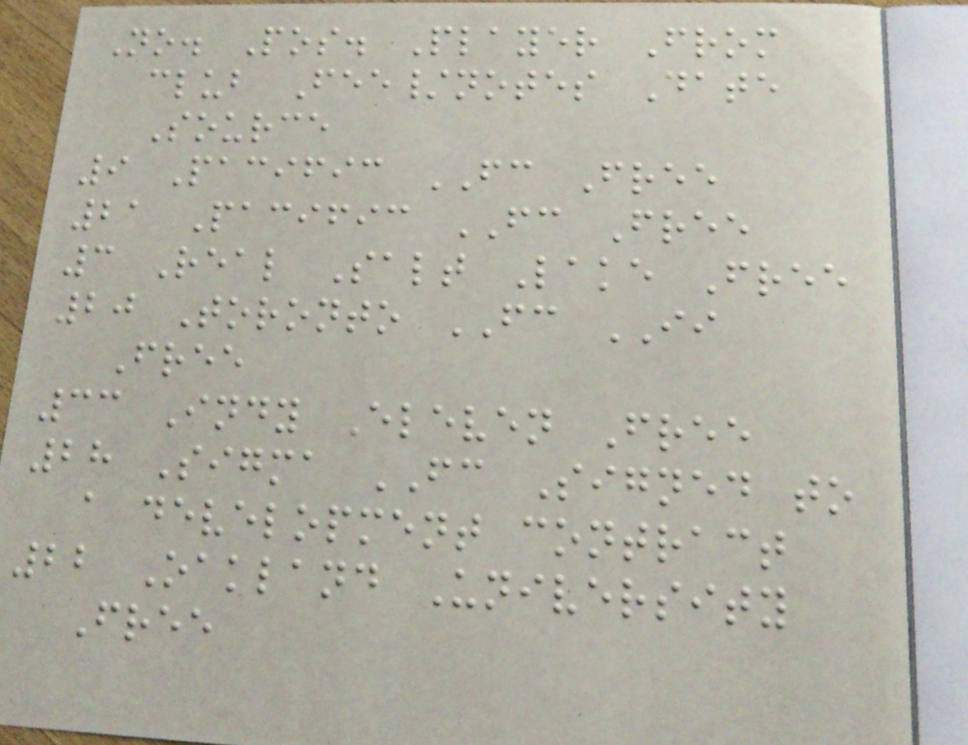No. Pos. Player From
club Fee/notes Date
Source
9 Pacific FC Free
21 Pacific FC Free
3 Real Salt Lake Free
20 Toronto FC II
Free
33 Indy Eleven Free
28 Sigma FC Signed to
a development contract
22 Oakland University
Free
